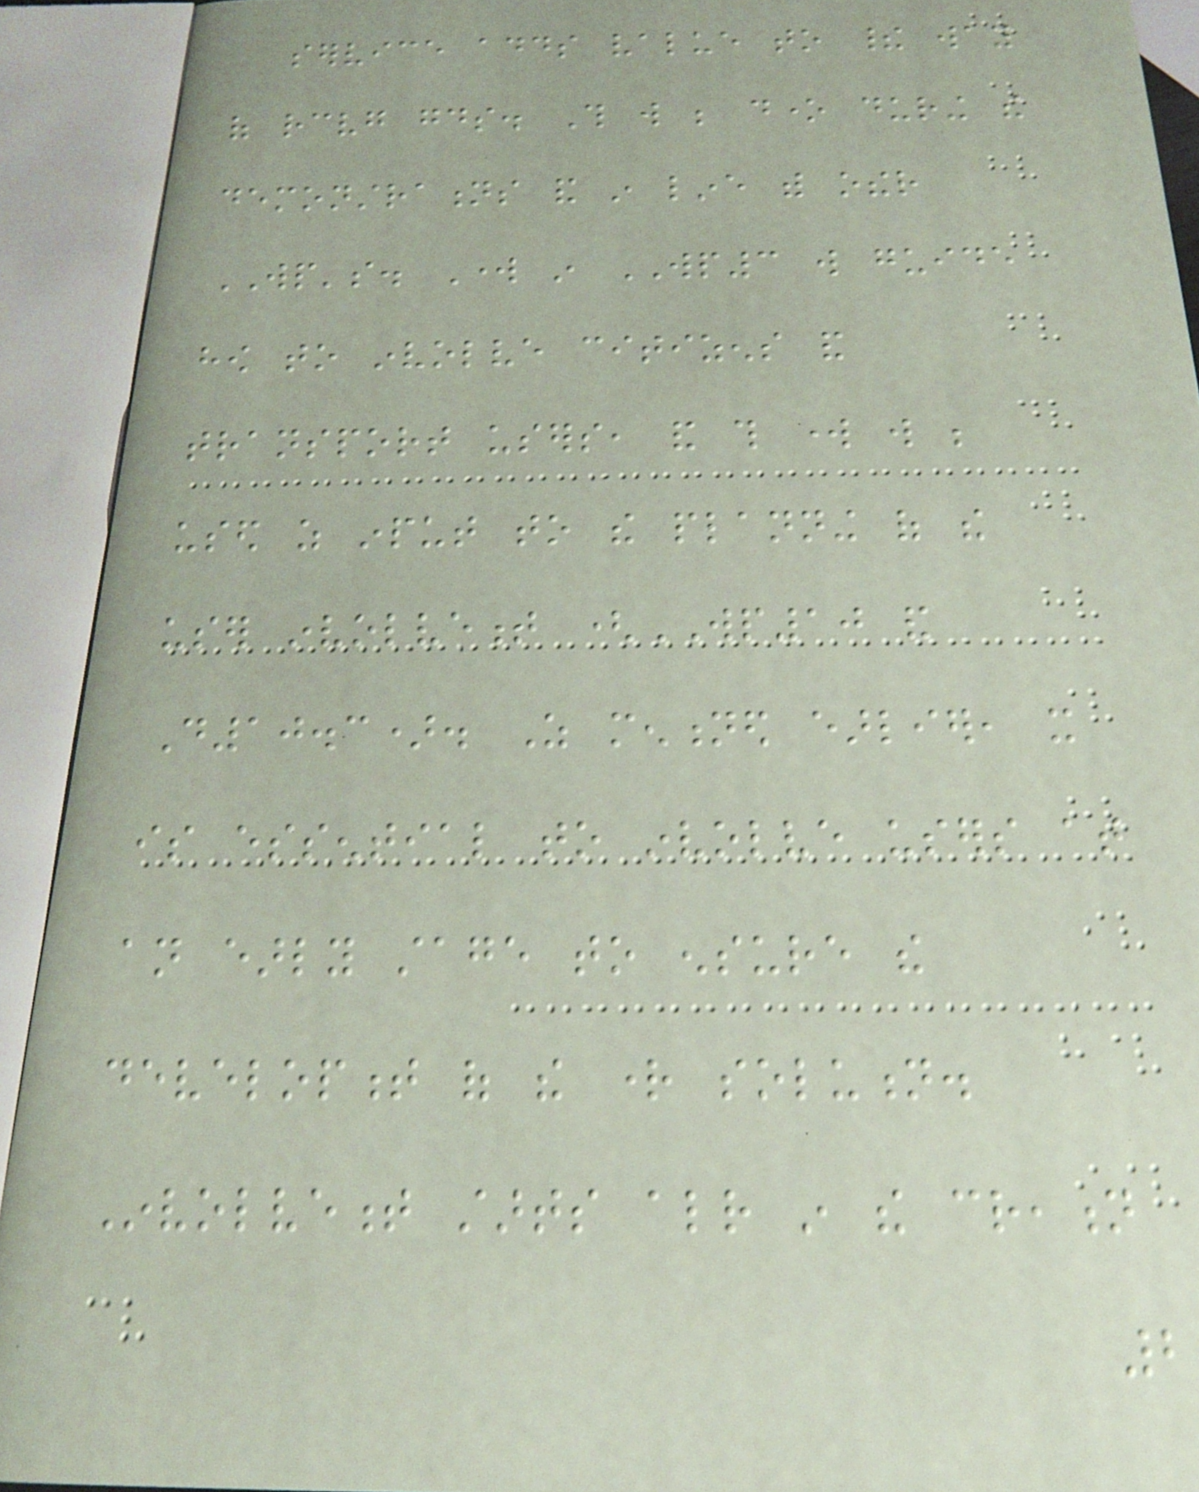service adds value to their way
of receiving goods. This will be done during the
demonstrations and in line with other
WP's. Work in WP3 will guide
how to involve citizens and
transport users, and this work will be
used as input to the planning of the
user involvement (WP10 and
D10.3). As mentioned earlier, it
is essential to involve users at
an early stage to ensure the
development of the right solution.
Involvement starts already in the creation
2
